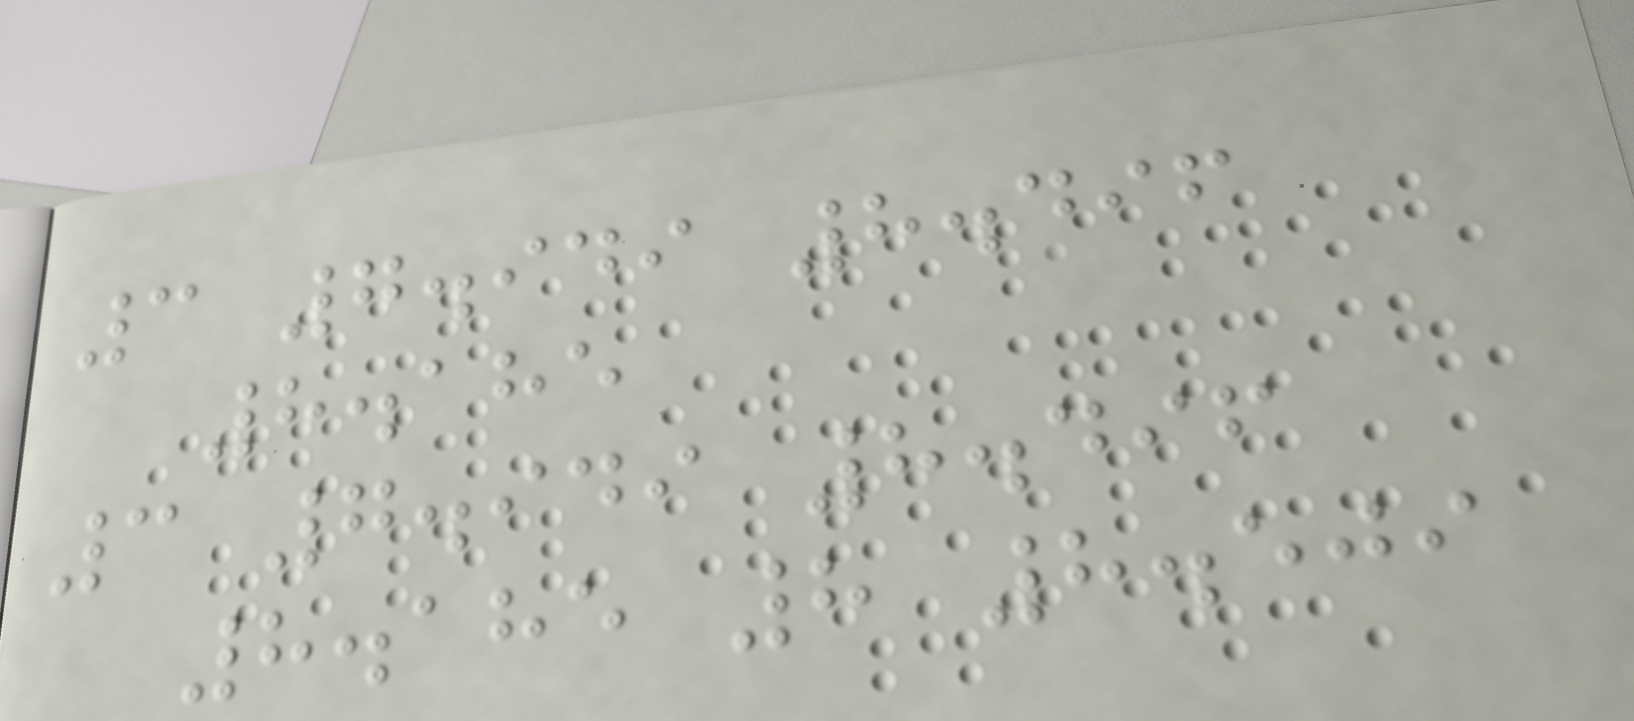3 7.949 8.496
8.185
3 7.949 8.496
8.185 8 8.509
